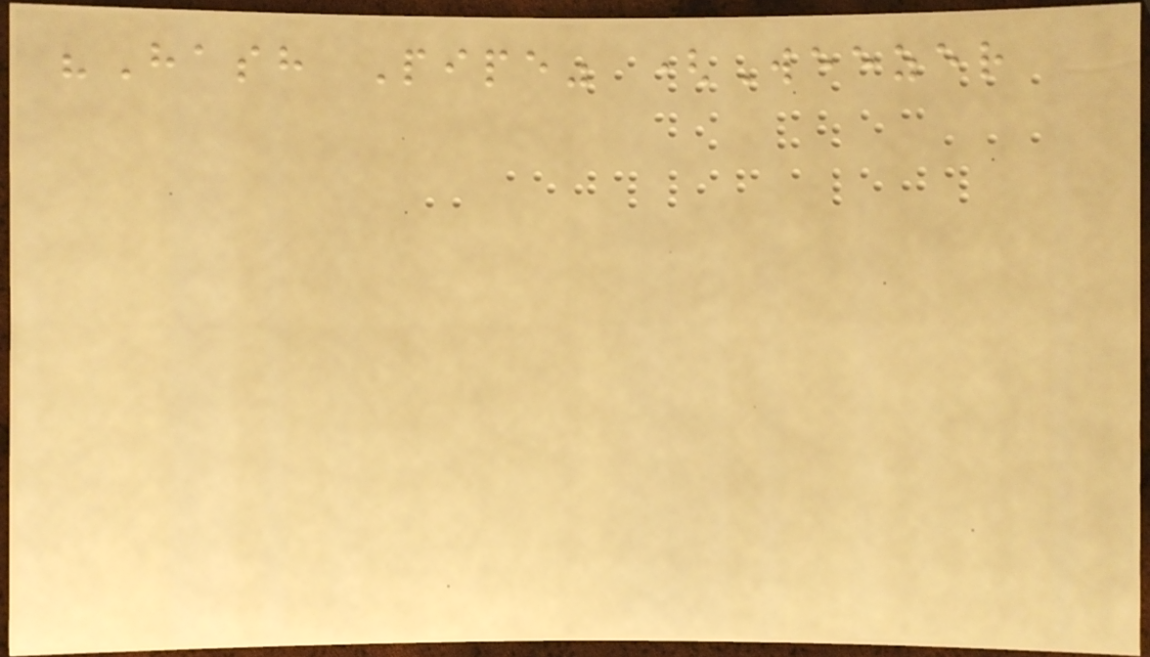"Hash Pipe" (Weezer
